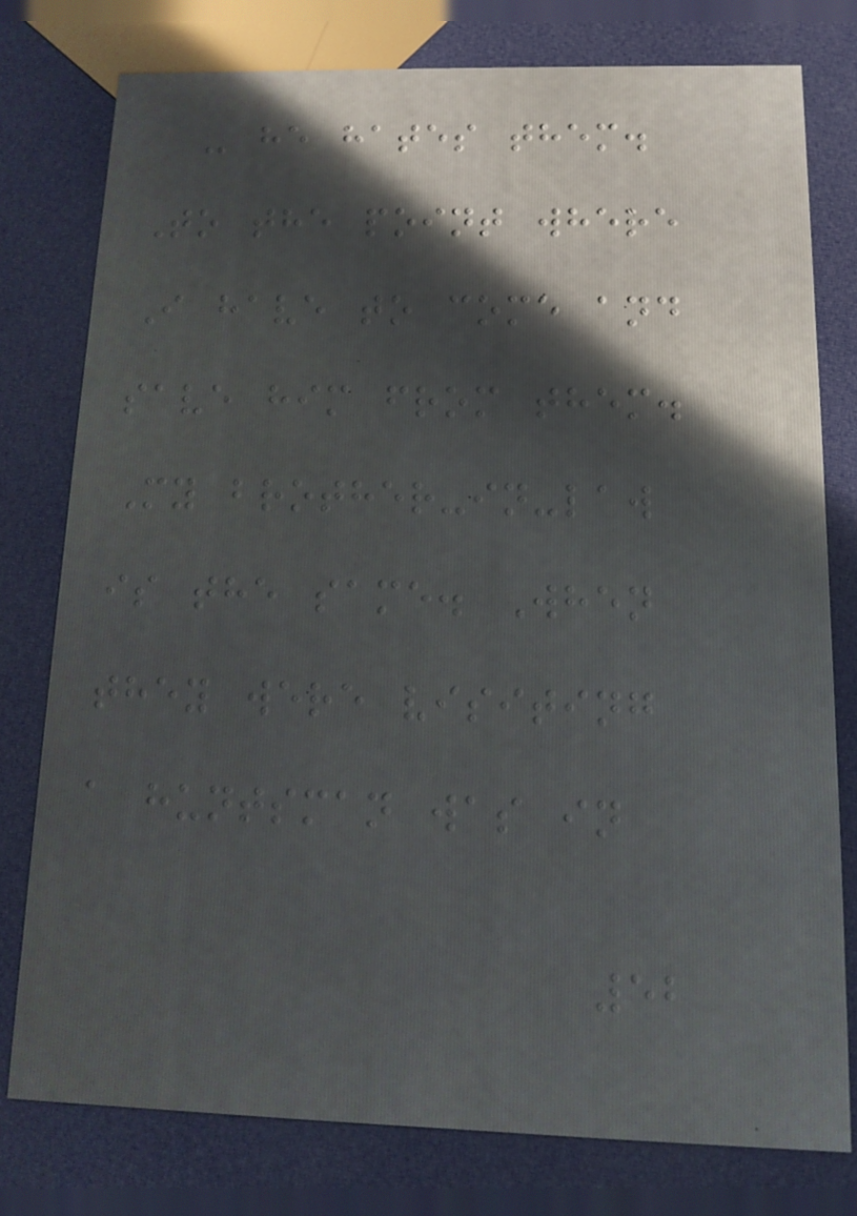- he hates them.
To the point where
I have to come and
save him from them.
My brother-in-law
is the same. When
they were visiting
a huntsman was in
52
